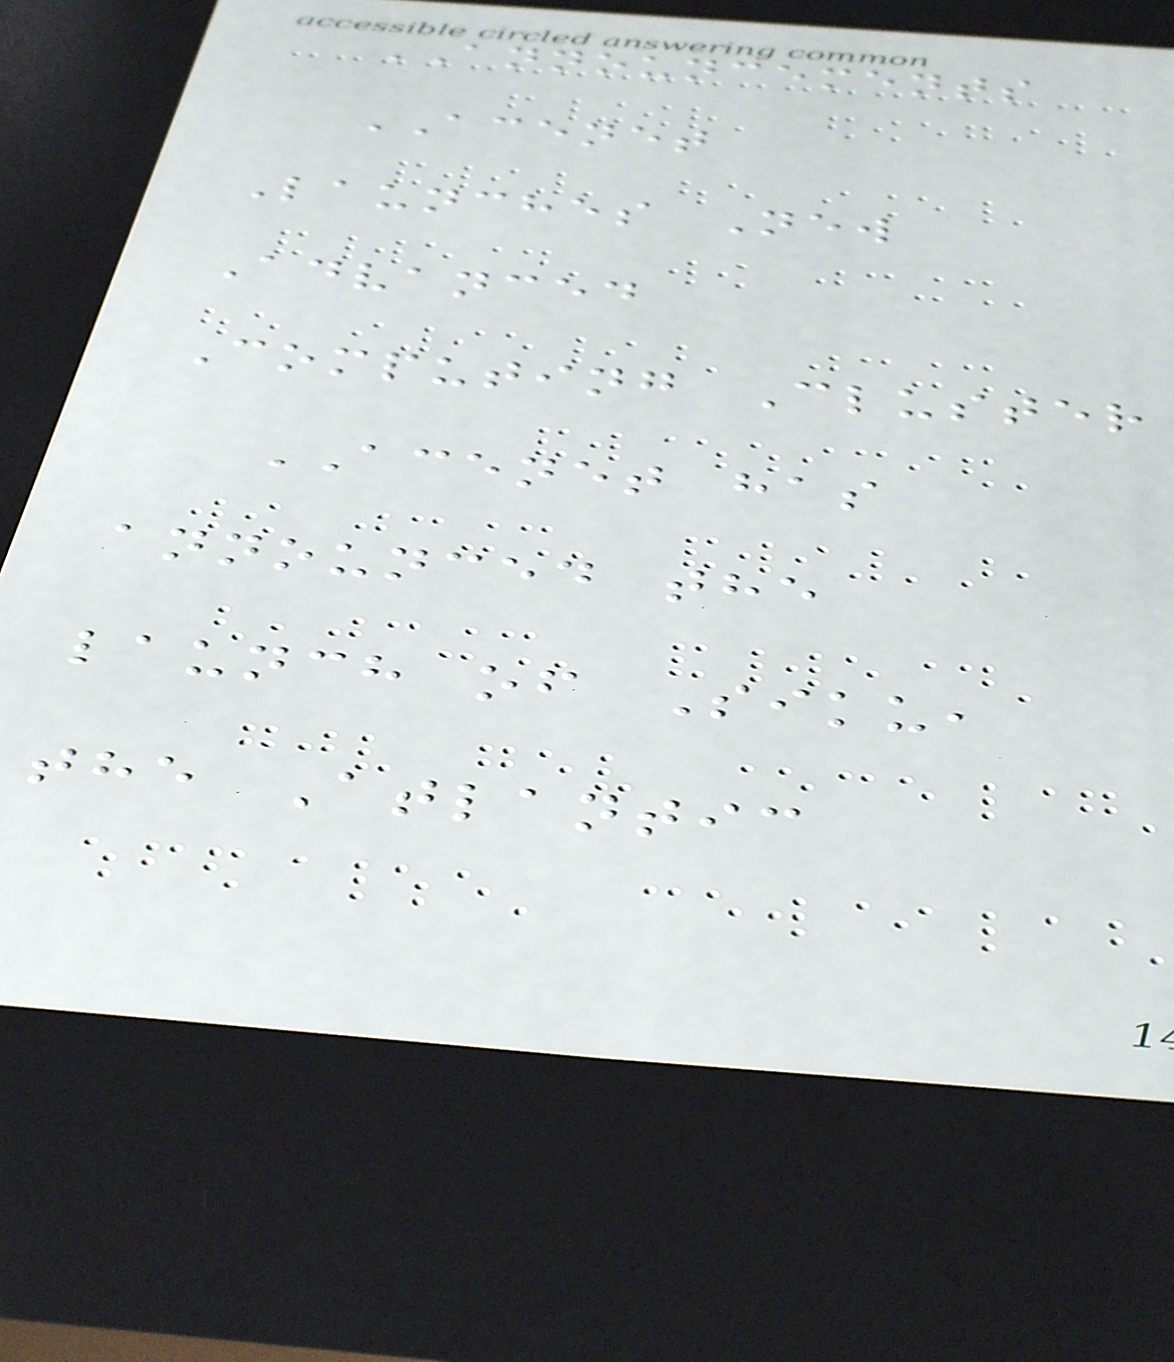ANNOUNCEMENTS
ACENET
Launches New
Advanced
Computing Cluster
ACENET has
announced the
launch of Siku,
the Atlantic
